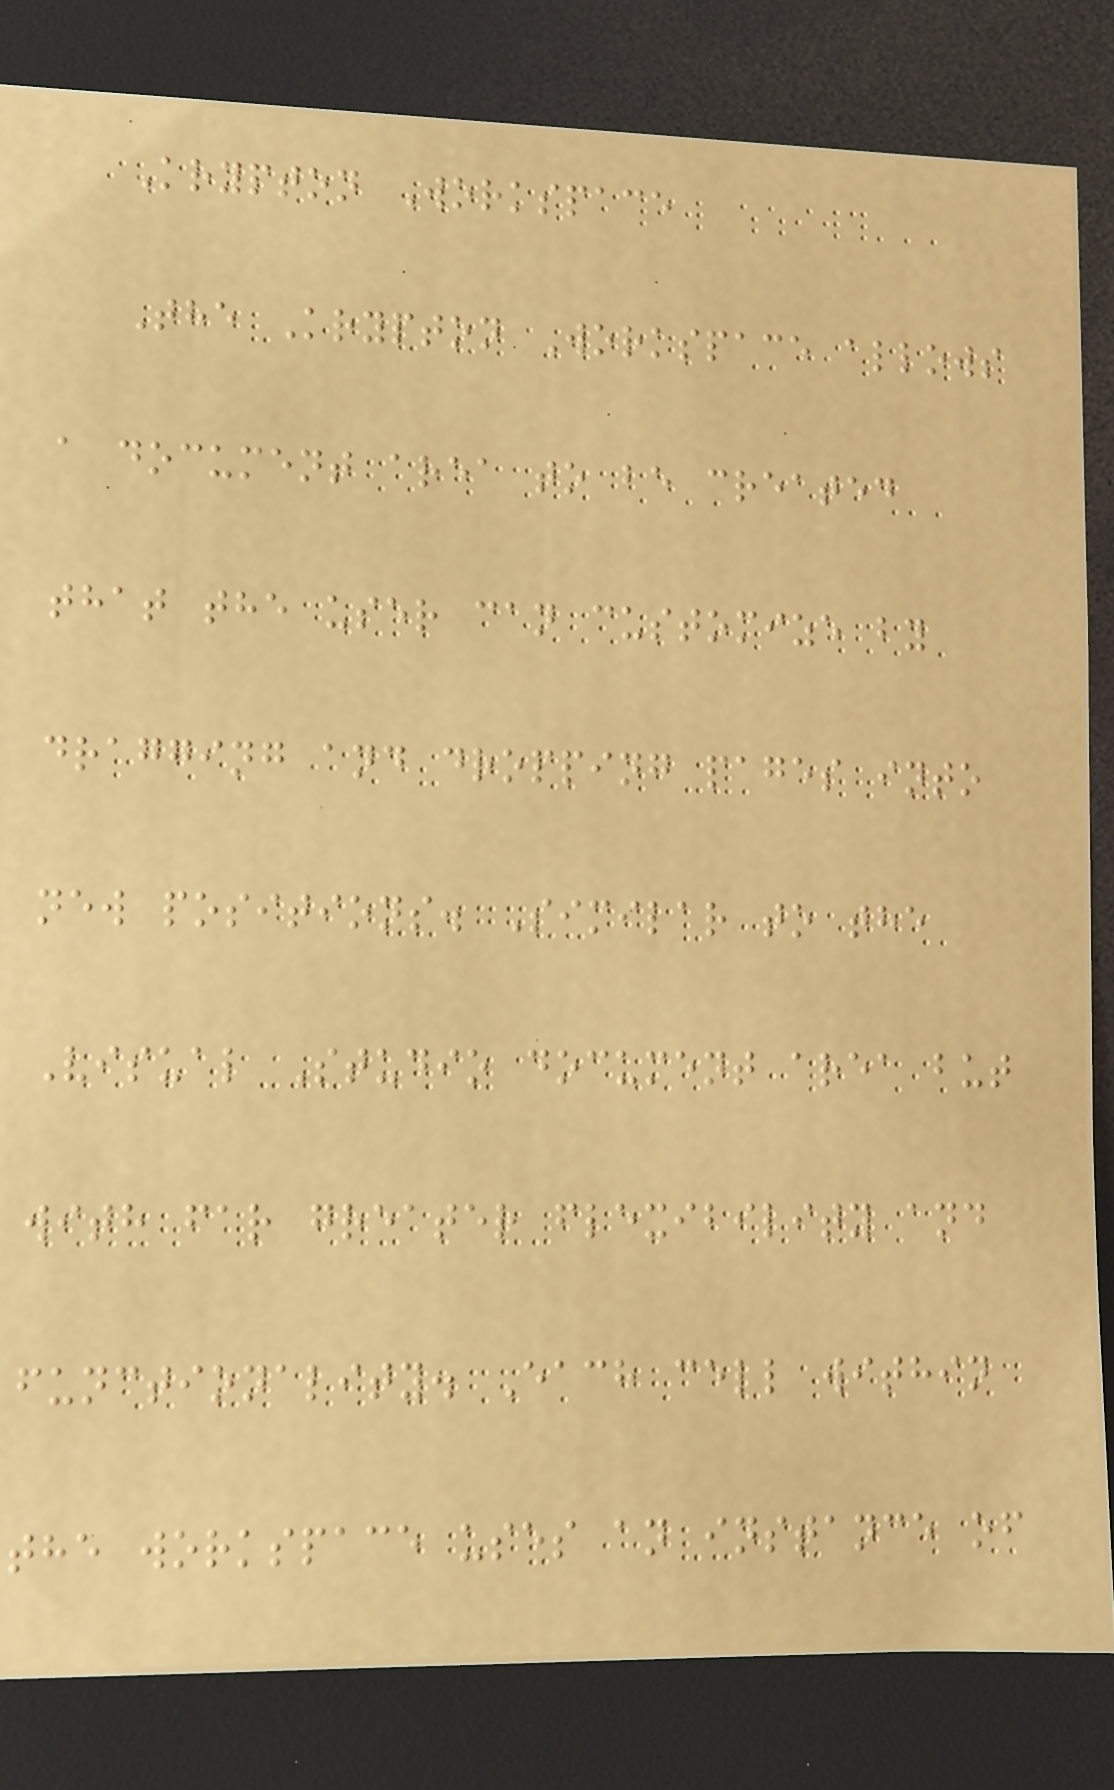Krypton Workspace
The Krypton Workspace allows
a document area to be created
that the user can customize by
dragging and dropping pages into
new positions. Similar to the
Visual Studio document area but
with far greater flexibility and
functionality. Each cell within
the workspace uses an instance of
